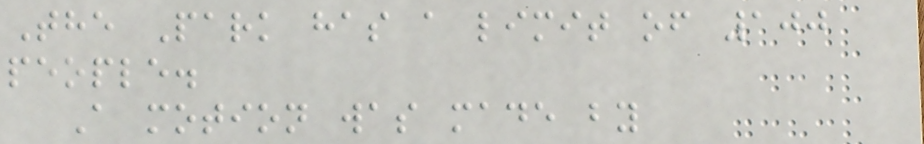The Park has a limit of 100
people.
A motion was made by
